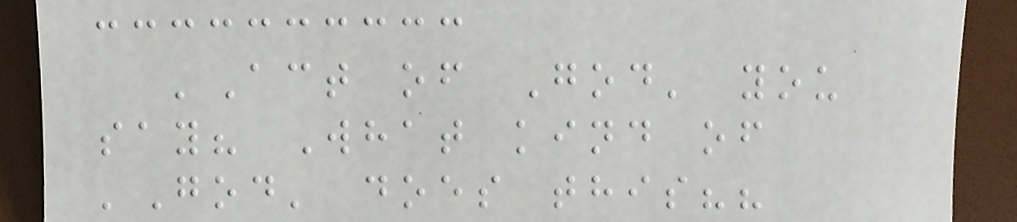'Act of God' you
say? What kind of
'God' does this??
